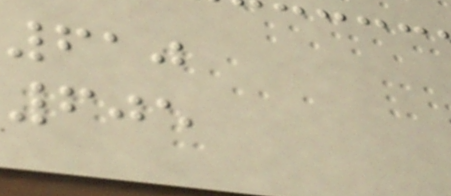610
605
